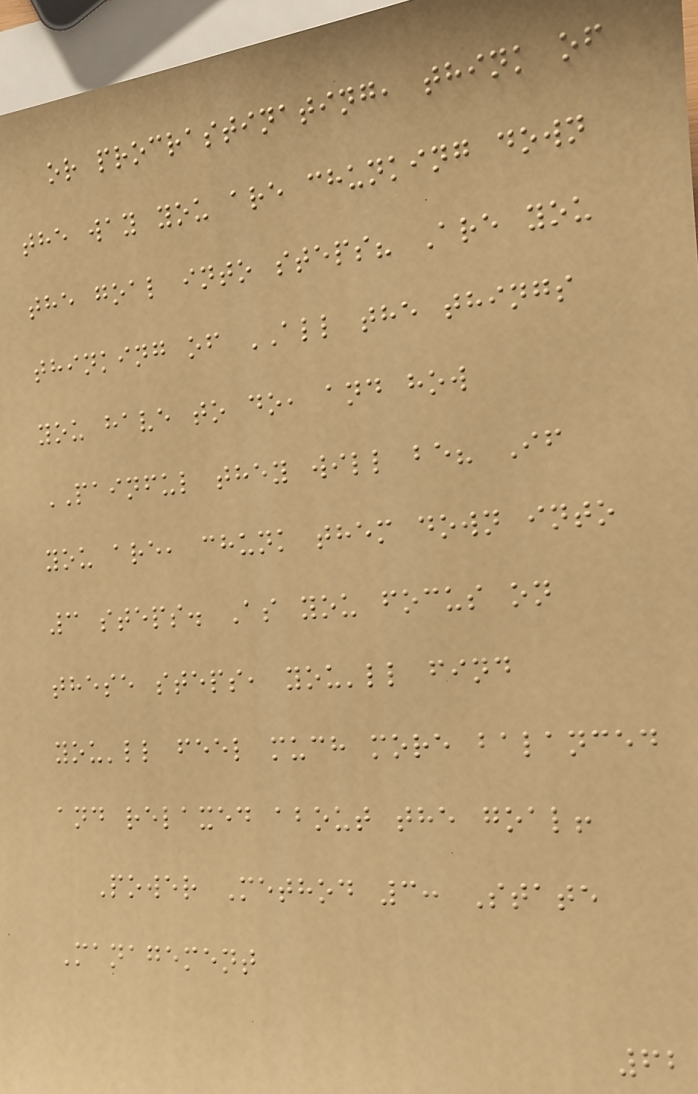or procrastinating, think of
the way you are chunking down
the goal into steps? Are you
thinking of ALL the things
you have to do, and how
PAINFUL they will be? If
you are, chunk them down into
3 steps. As you focus on
these steps, you'll find
you'll feel much more balanced
and relaxed about the goal!
Power Method 3: State
Management
62
